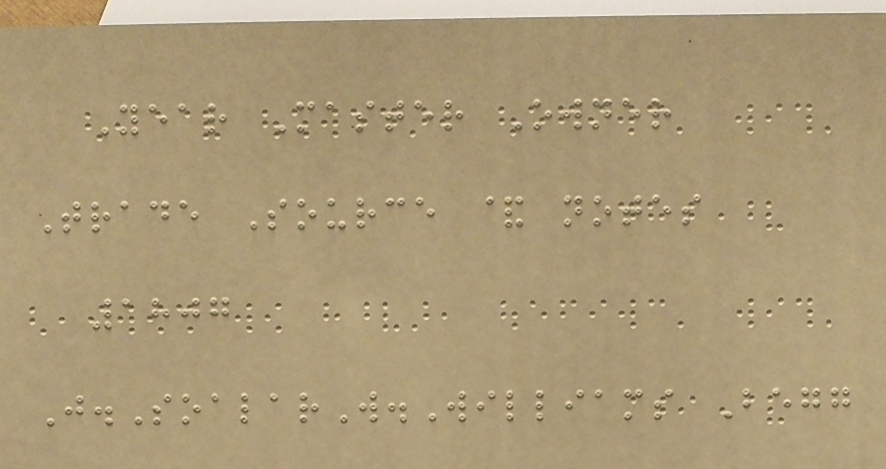Year Master Owner
Trade Source & notes
1807
J.SoalarW.Williams Begg
